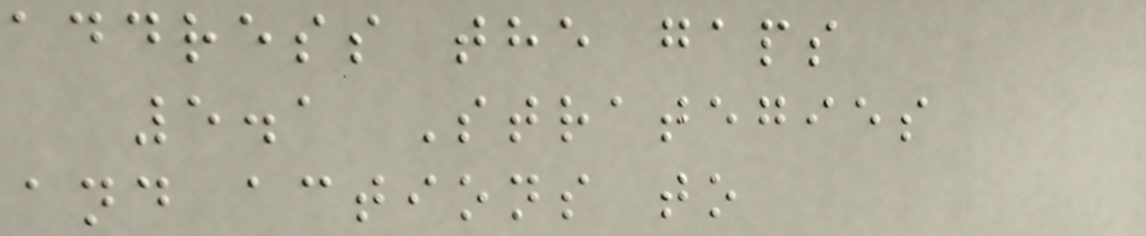address the gaps
5.1 Strategies
and actions to
